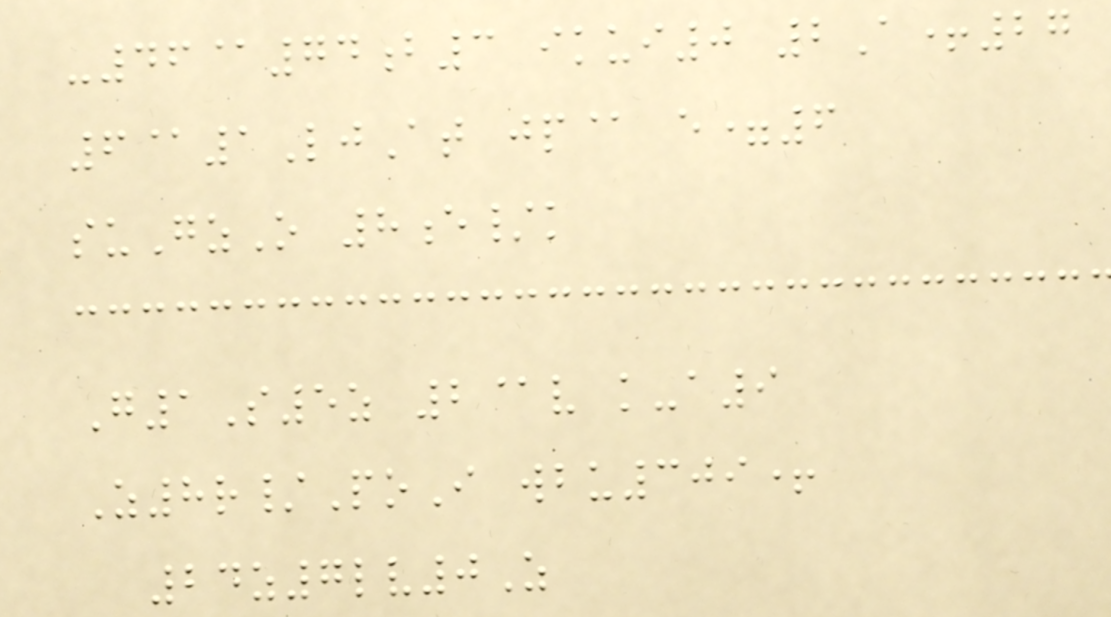-46@74b3 ikui0 2A+27
6@1LjAt jp@ e=6
suGzO 8e/k
G1S5z 2@v k-a9
Z8r/PoI wbu309+
24z7lv0Z
